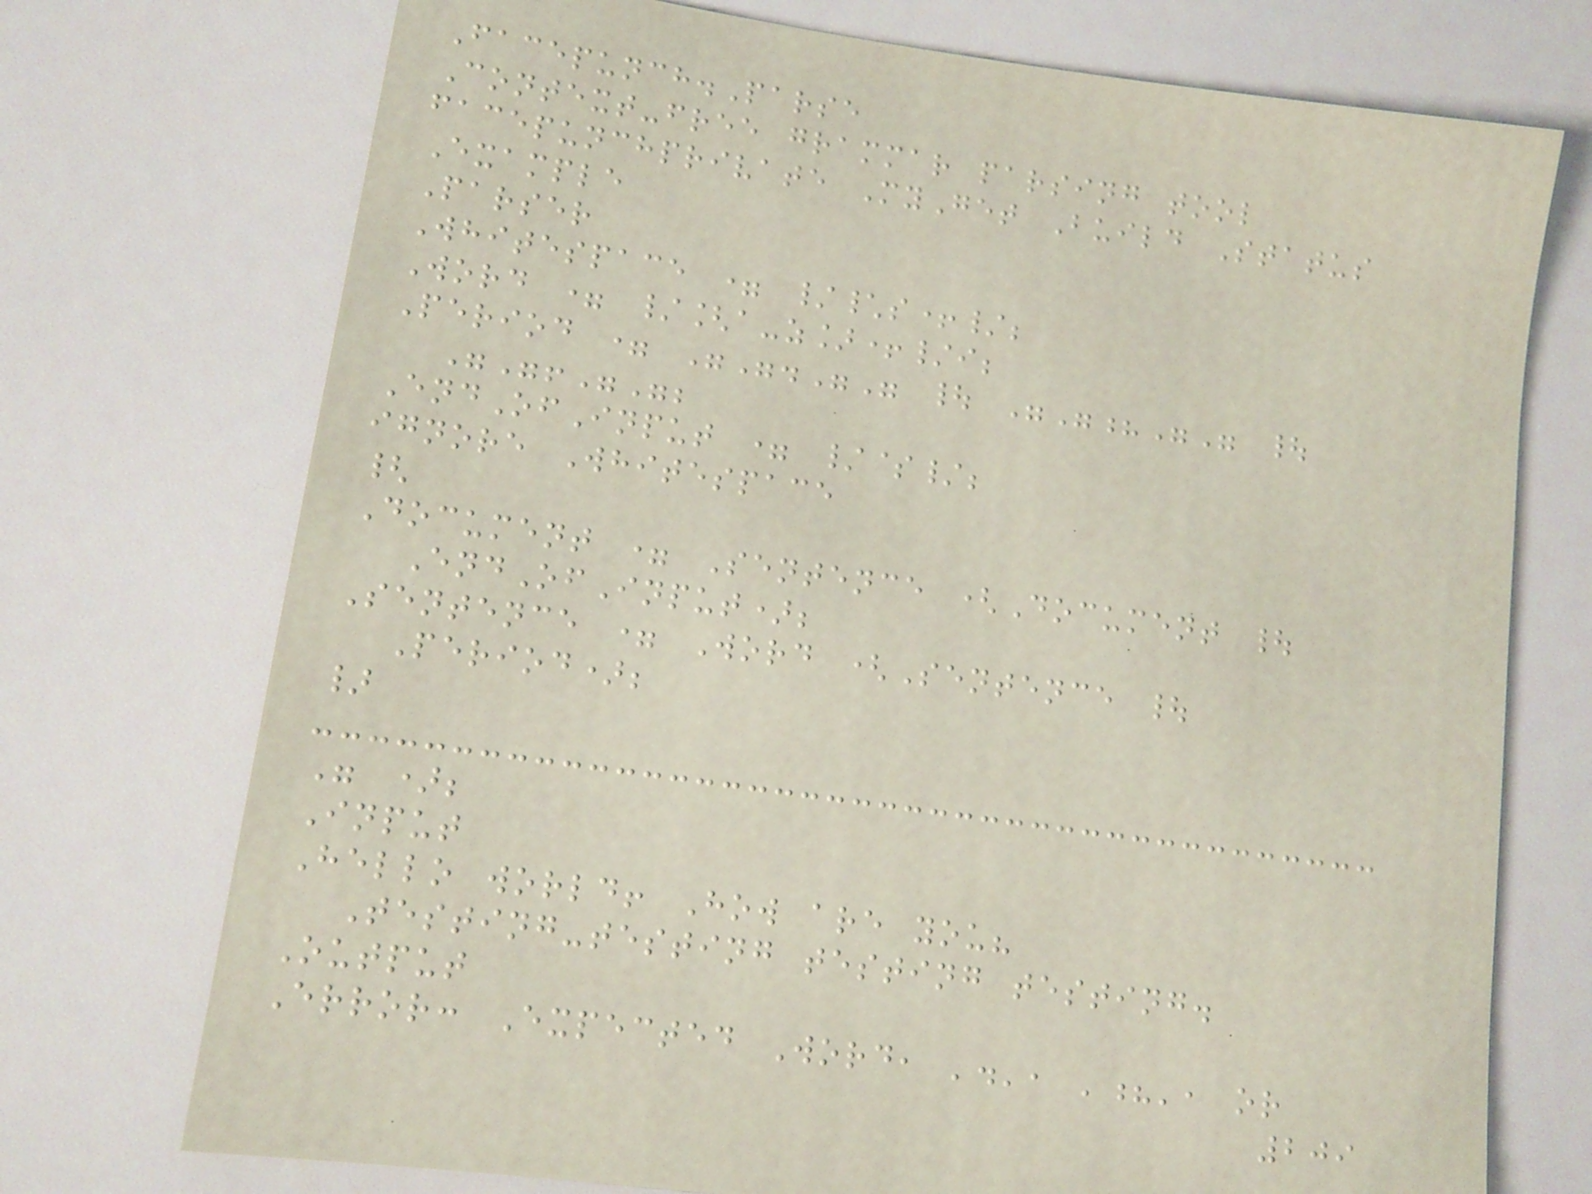Facepunch.Parse
Context-free grammar parsing tool
facepunchprivate MyGet Build Status
Example
Parser
Whitespace = /\s+/;
Word = /[a-z]+/i;
Period = ""."" | ""?"" |
""!"";
EndOfInput = /$/;
ignore Whitespace
{
Document = Sentence (Document |
EndOfInput);
Sentence = Word (Sentence |
Period);
}
" );
Input
Hello world! How are you?
Testing-testing testing testing.
Output
Error: Expected Word, '.', '?', or
209
